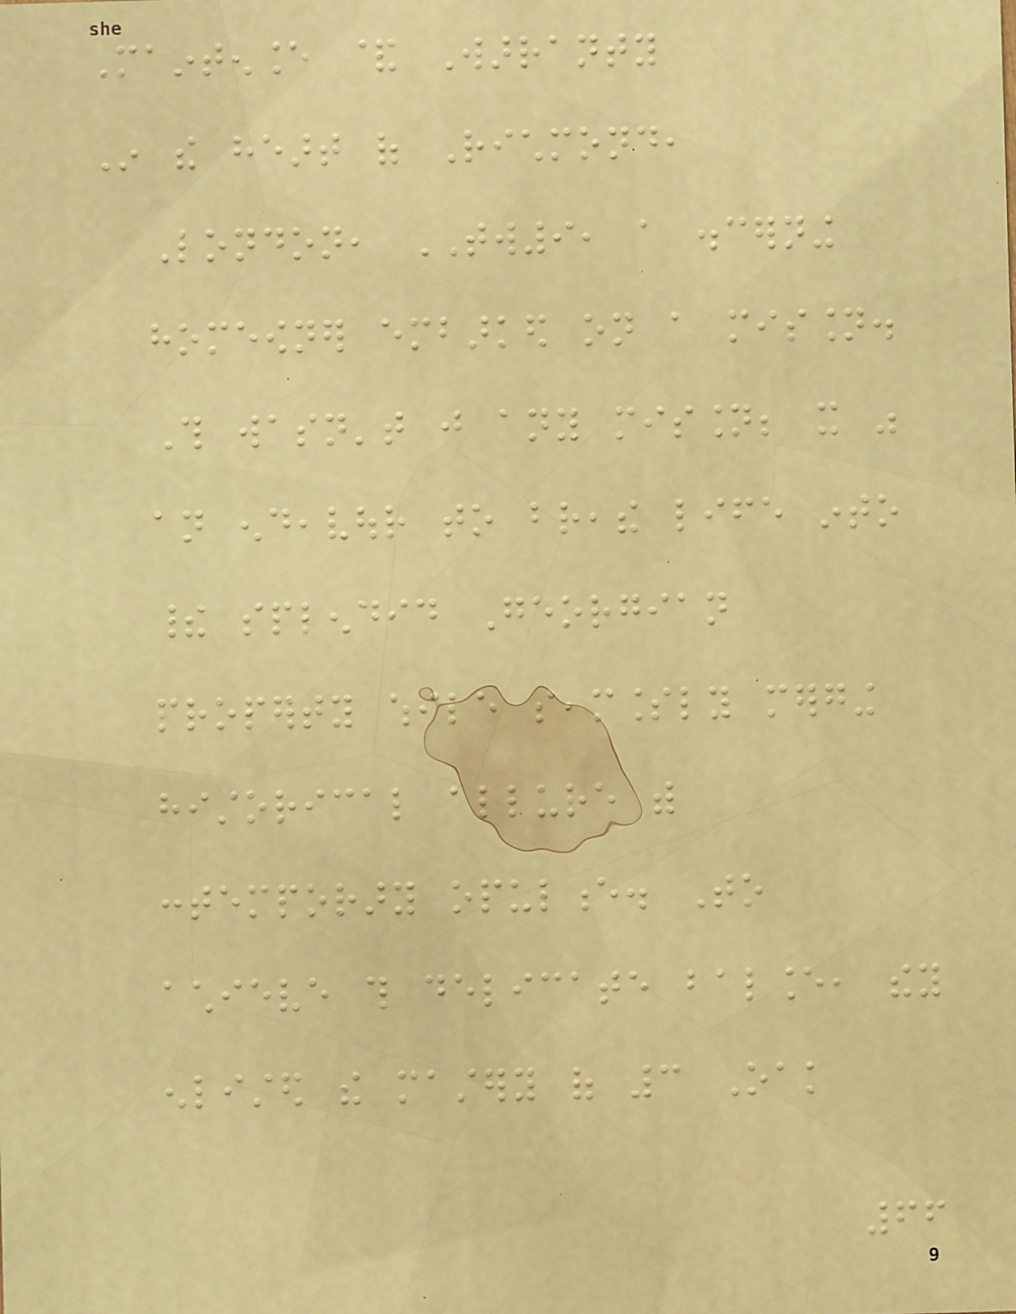Maintenance & Warranty
In the heart of Richmond,
London, TW9, a discerning
homeowner embarked on a mission.
This wasn't just any mission; it was
an endeavour to breathe life into
their splendid Georgian
property while seamlessly merging
historical allure with
contemporary opulence. To
achieve this delicate balance, they
enlisted the mastery of 3 Oak
66
